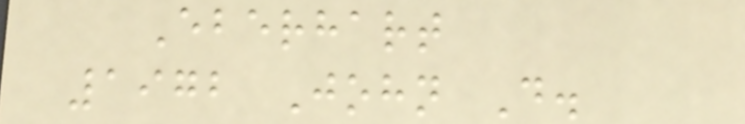Eberhart
1972 John D.
